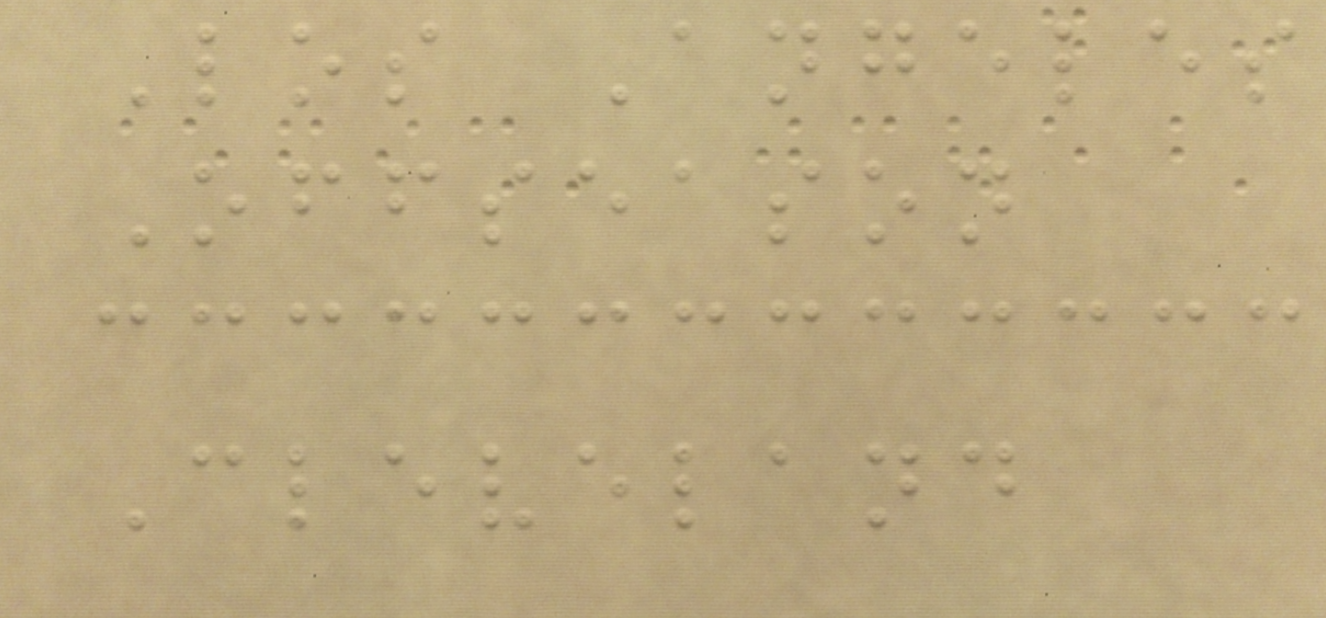Los Angeles
Offseason
Cleveland
